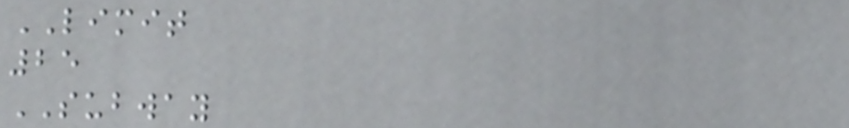LIMIT
25
SUBWAY
